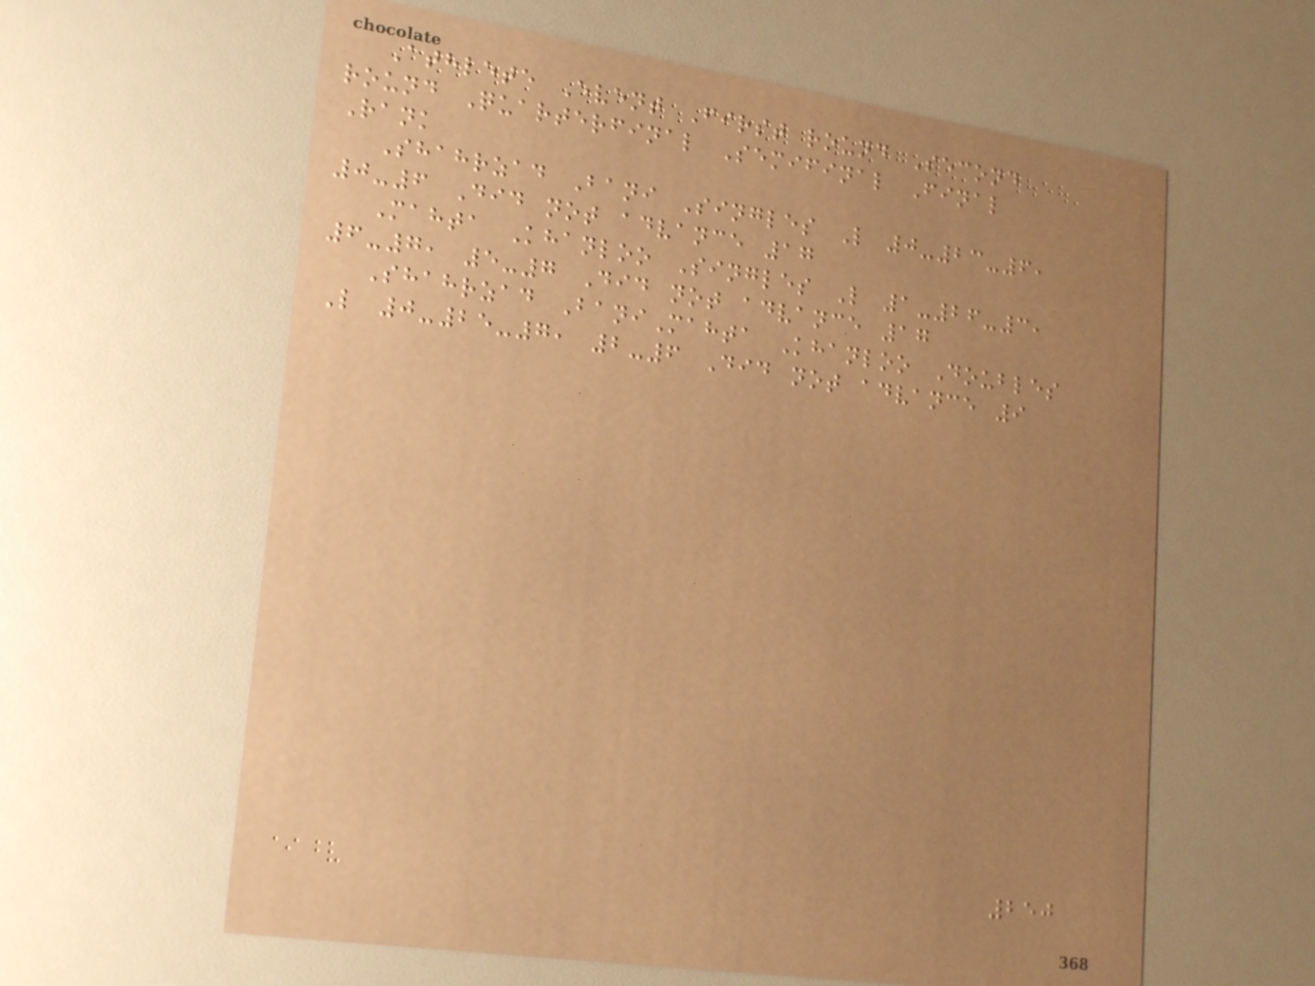Athlete Event First round Second
round Quarterfinal Semifinal Final
Rank
Shahrzad Bani Singles L 0-23-6,
0-6 Did not advance 17
Mahta Khanloo Singles L 1-26-3,
6-7, 5-7 Did not advance 17
Shahrzad BaniMahta Khanloo Doubles
L 0-25-7, 2-6 Did not advance 9
250
